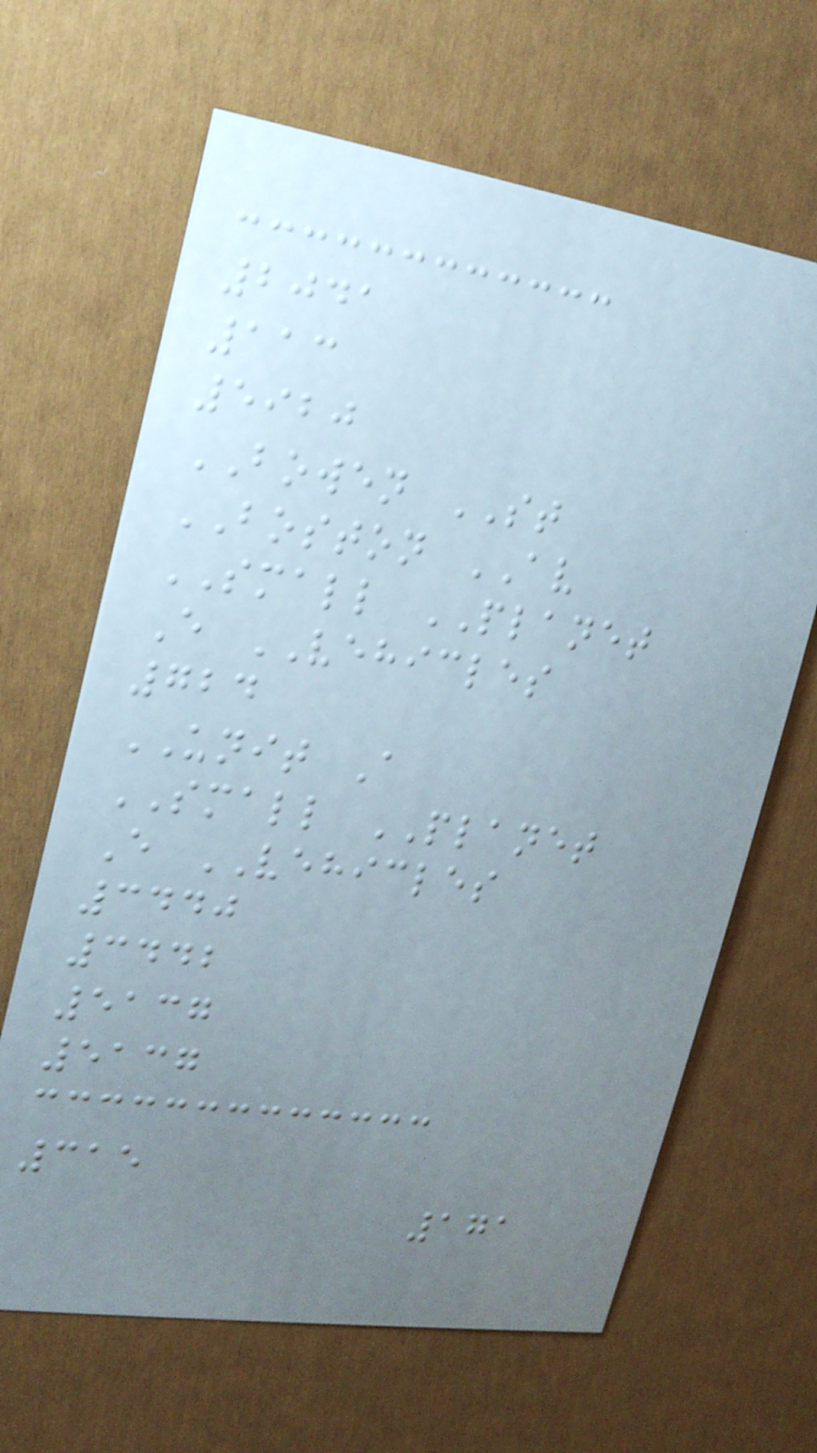2041
113
5920
BOWEN ST
BOSTON AV
SMALL PLANET
E VEHICLES
724
UNIT A
SMALL PLANET
E VEHICLES
3440
3442
5137
5137
315
171
